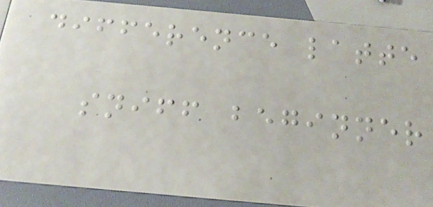difference latte
sniff beginner
